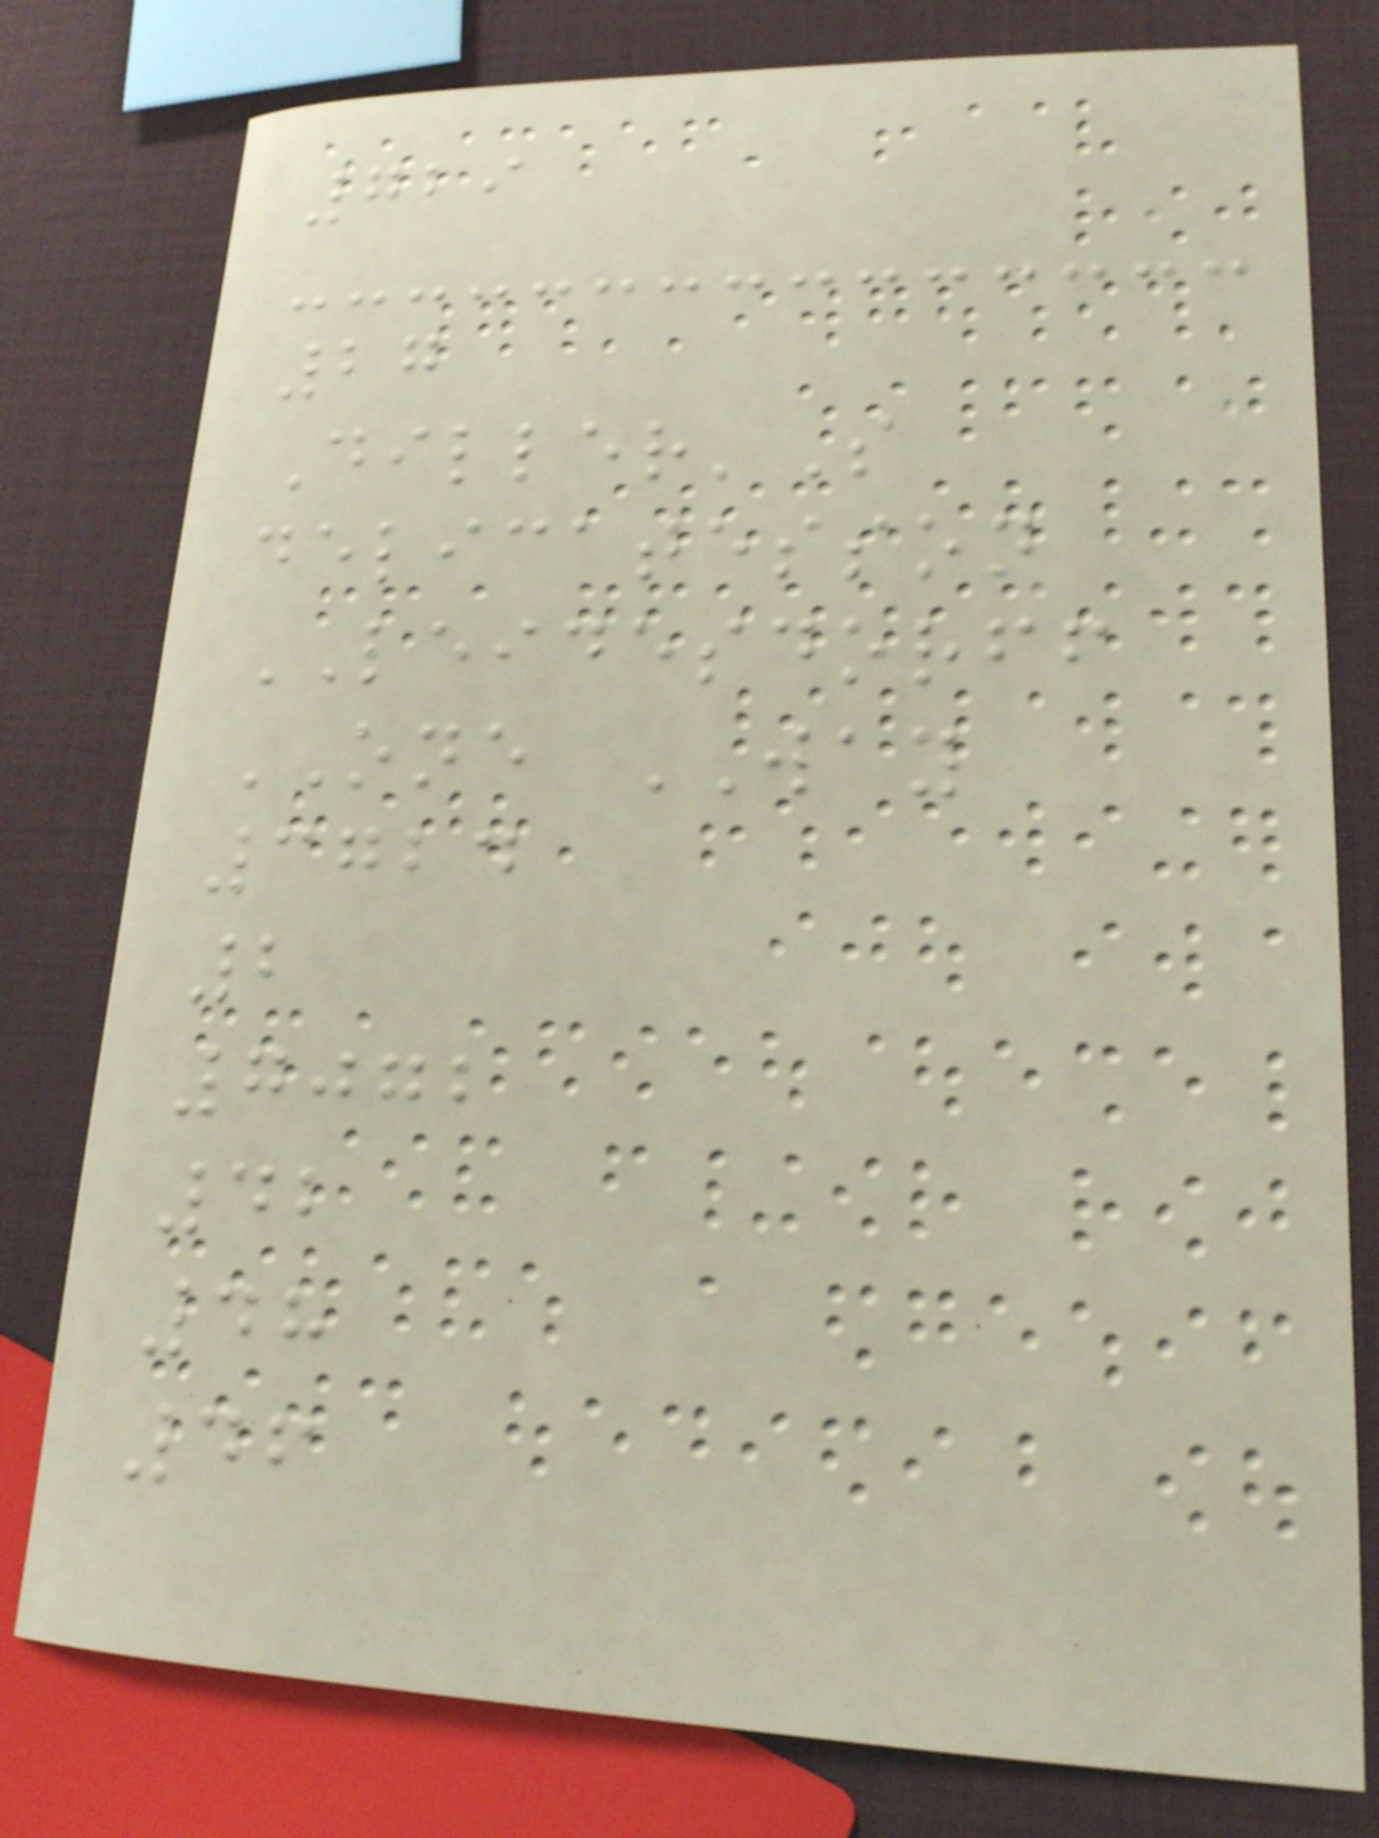729
27
Diller'S
delicatesson
LEIDESDORFF
ONE WAY
3724
2
7072
42
48
46
